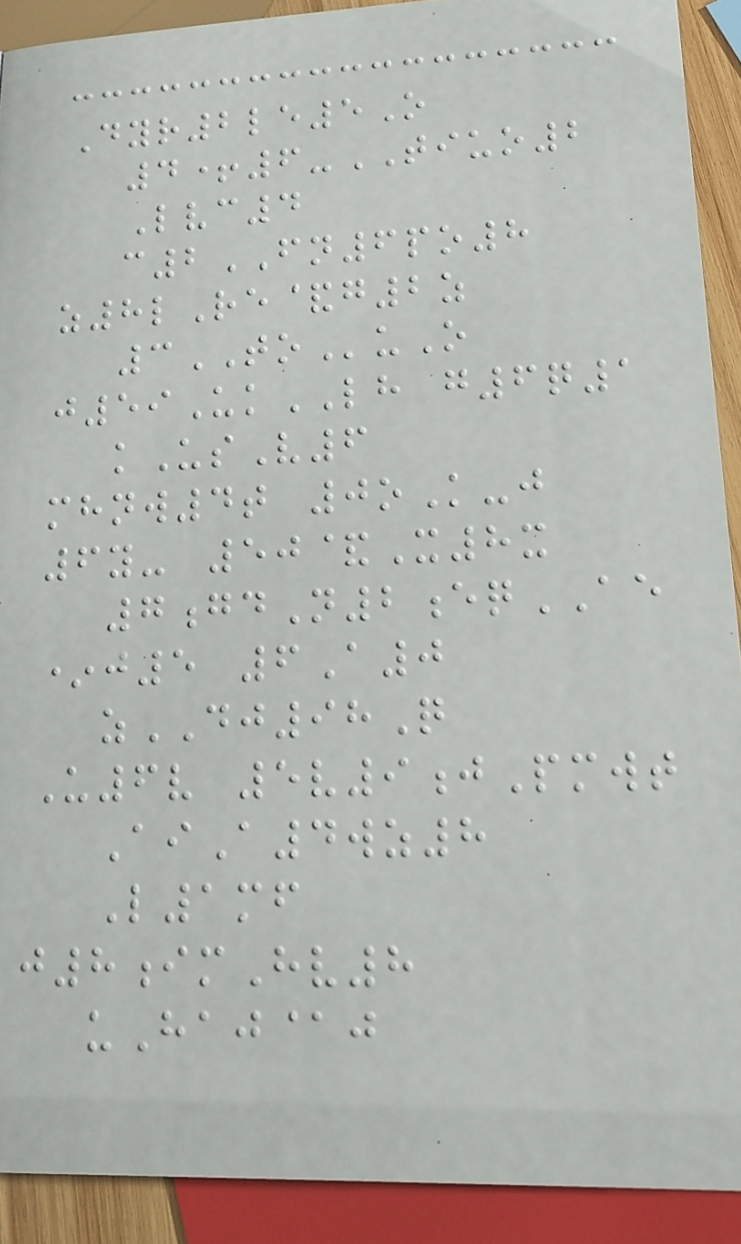Dyr2le5O
4+6-TIUO2
Lvc4
c2FN6po8
z8lRe&g2z
3TOuO
j59UkLH g6q1
kUsV6
mhnw4t 0oK-j
6y- 50&X8x
7gdN2eqAE
*j5 6A0
zDJ98Q
U6v 5v9jPmwt
AiA4wz8
L1mf
j8imHv8
uHaj@j
